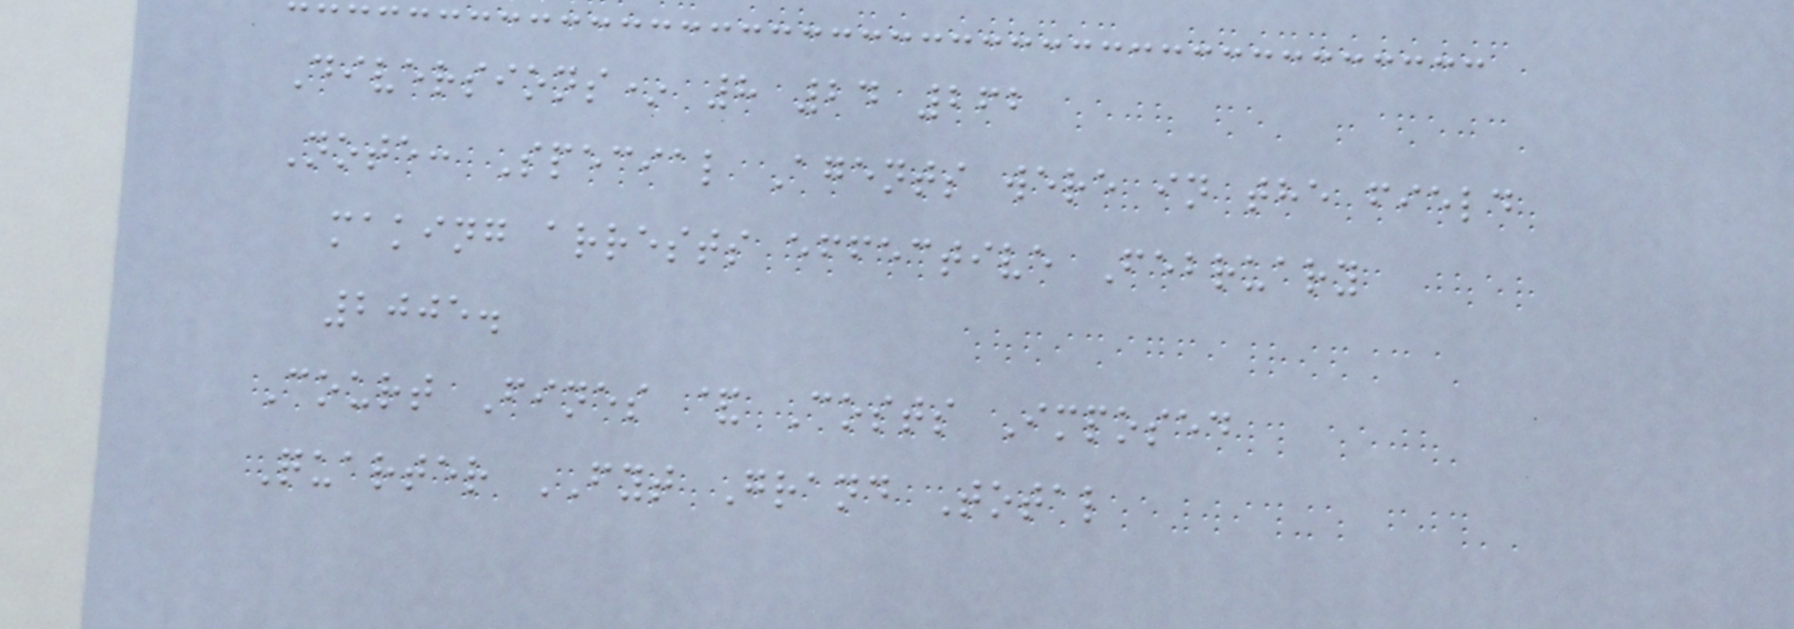Diversions* 8 24 262
Note: Special Agents were in the field
making arrests effective February
2005.
Court Fines & Costs Imposed
Quarter FYT Grand Total
